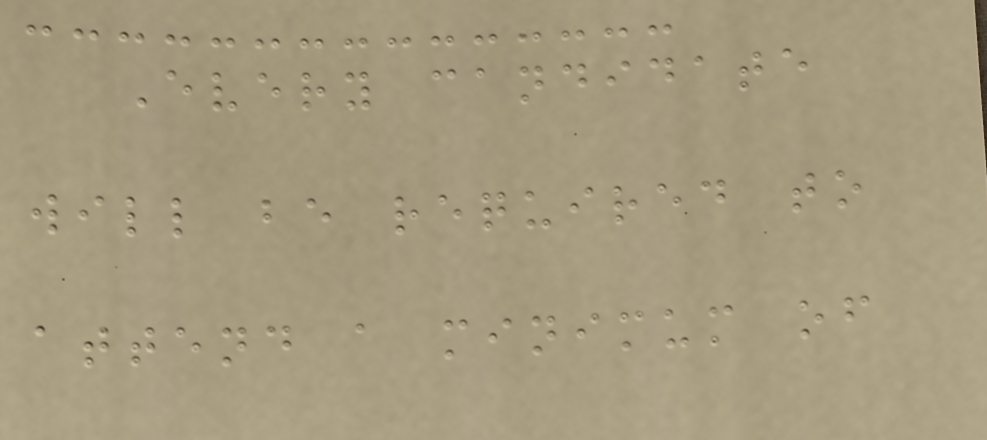Every candidate
will be required to
attend a minimum of
